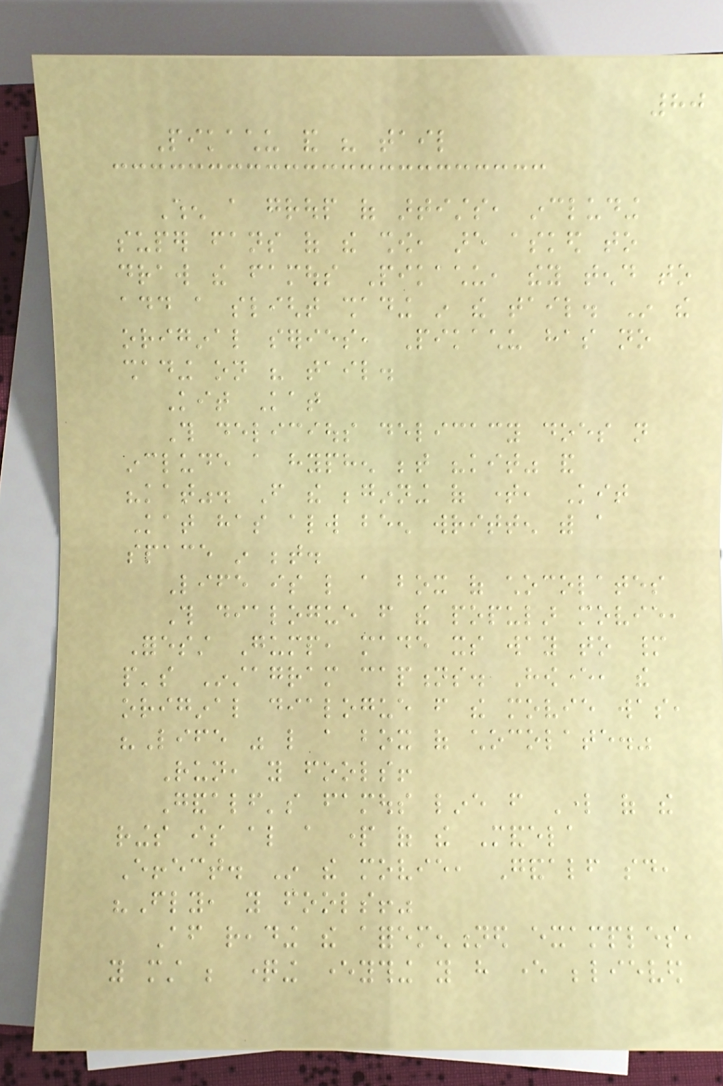80
Pikachu and his tail
When a group of artists, including
super fans of the show, are asked to
draw the famous Pikachu, they tend to
add a slight shading in the tail. In the
original series, Pikachu has no
shading on his tail.
Kit Kat
This delicious delicacy does not
include a hyphen between "kit" and
"kat". From the beginning of time, Kit
Kat has always been written with a
space in between.
Life is like a box of chocolates
This dialogue from the popular movie,
Foresst Gump, made its way to many
people's Instagram captions. However, the
original dialogue from the movie was,
"Life was like a box of chocolate."
Run, you fools!
Gandalf's famous line from Lord of the
rings is also a part of the Mandela
Effect. In the movie, Gandalf said,
"Fly, you fools!"
After reading the aforementioned examples,
you must be questioning everything you have ever believed
